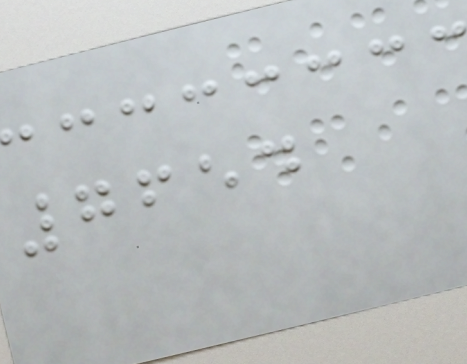7654
